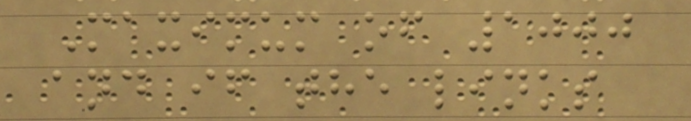Maximum of 1000
and if the links
